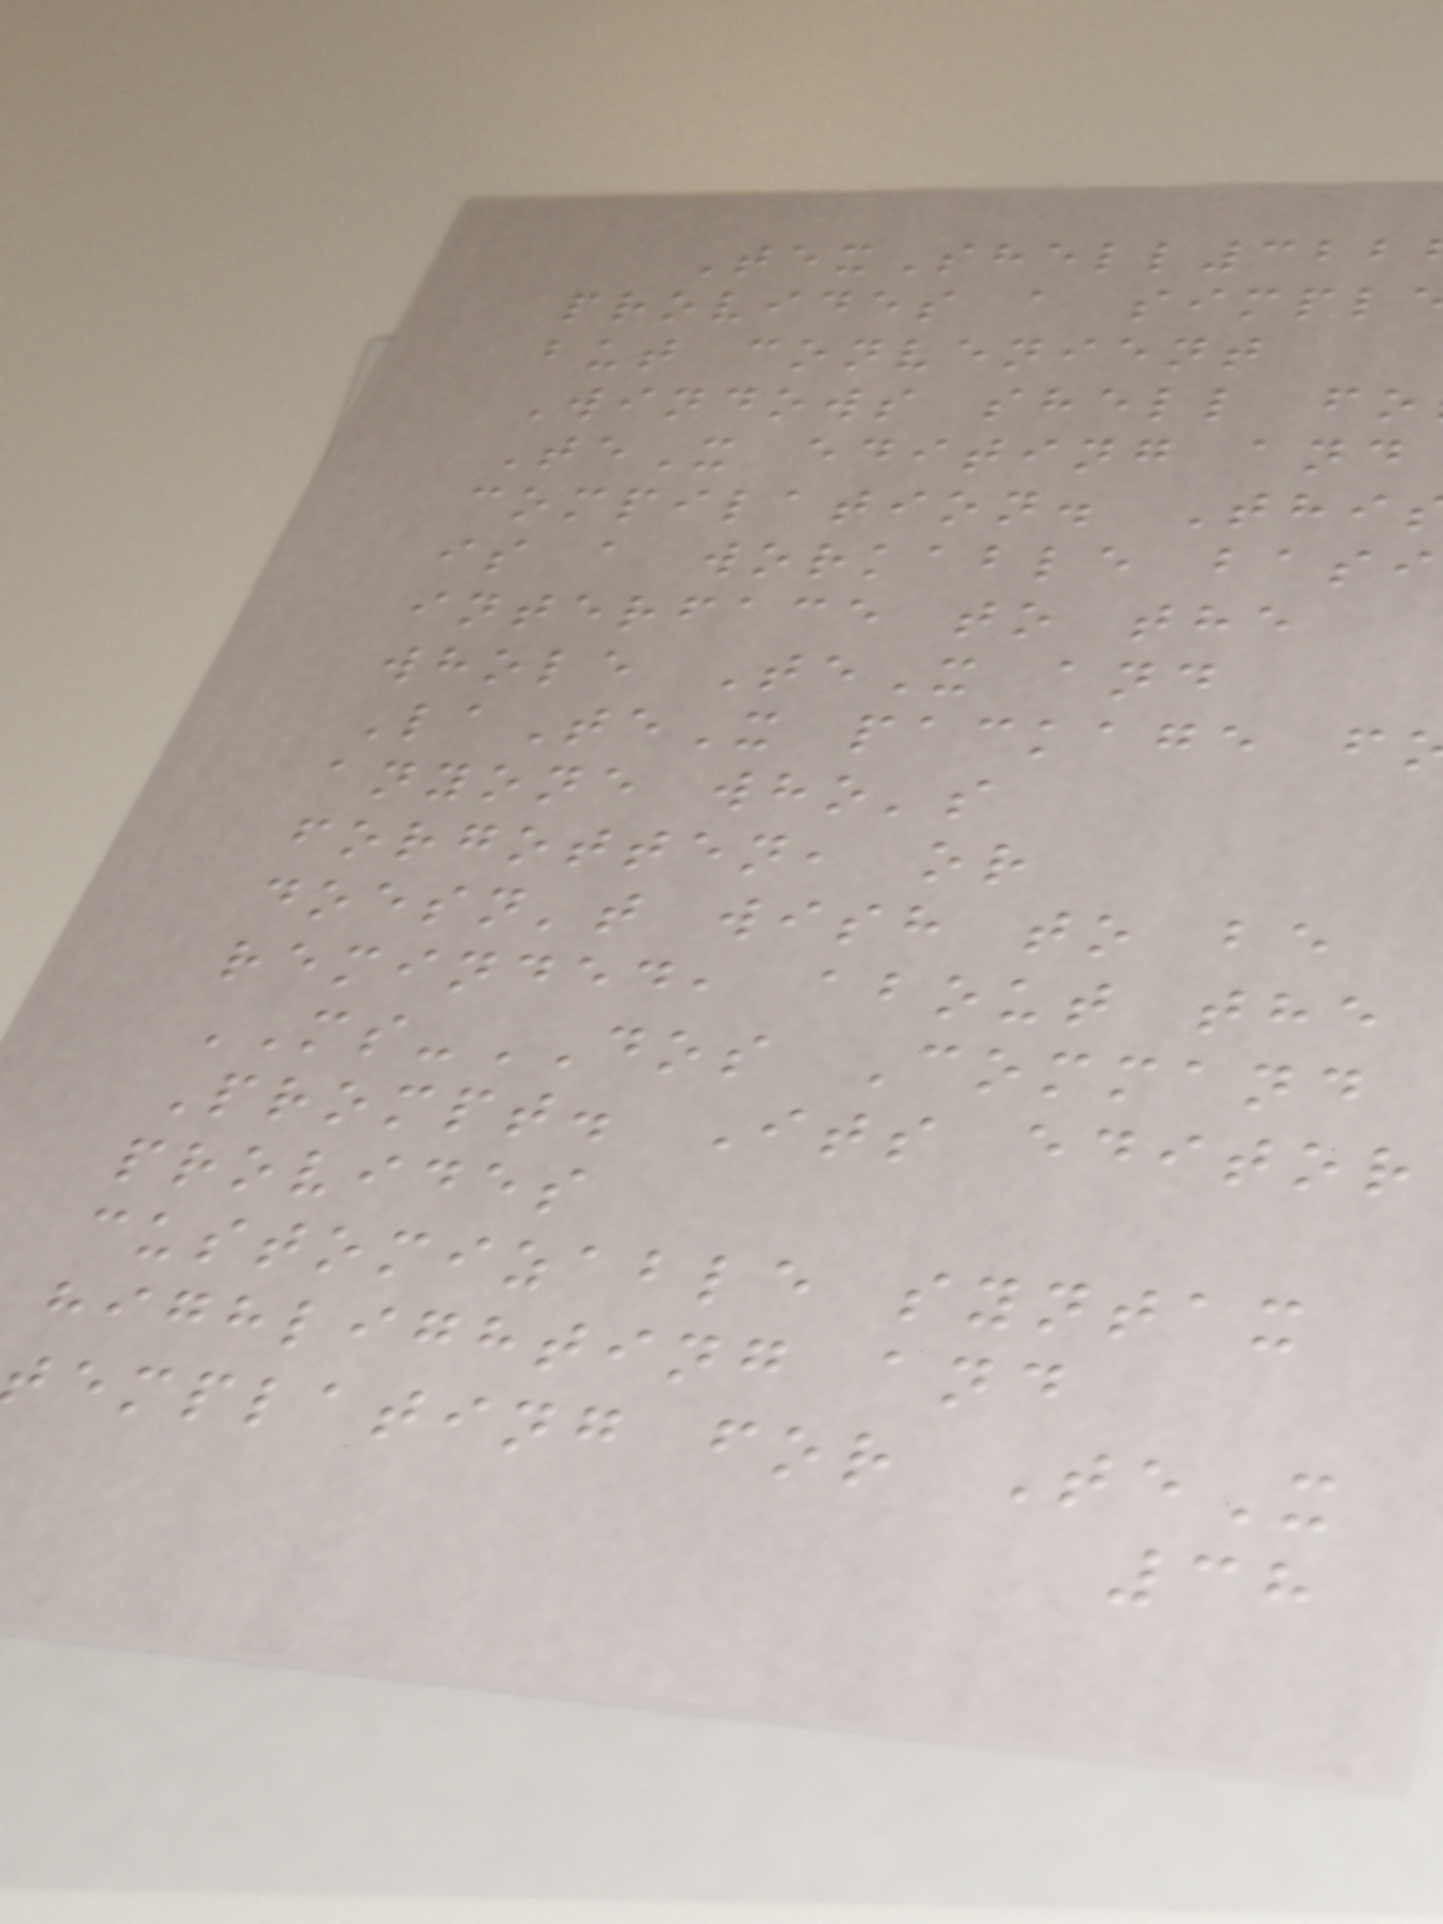TexShell322
provides a simpl
but convenient
Windows shell fo
TeX editing and
compilation. Thi
is a workable basi
interface to the
whole TeX and
LaTeX package f
anyone who's
forgotten, or
doesn't wish to be
reminded, about the
MS-DOS Command
Prompt. Its editor
provides
customizable syntax
highlighting and
emplating for TeX
38
